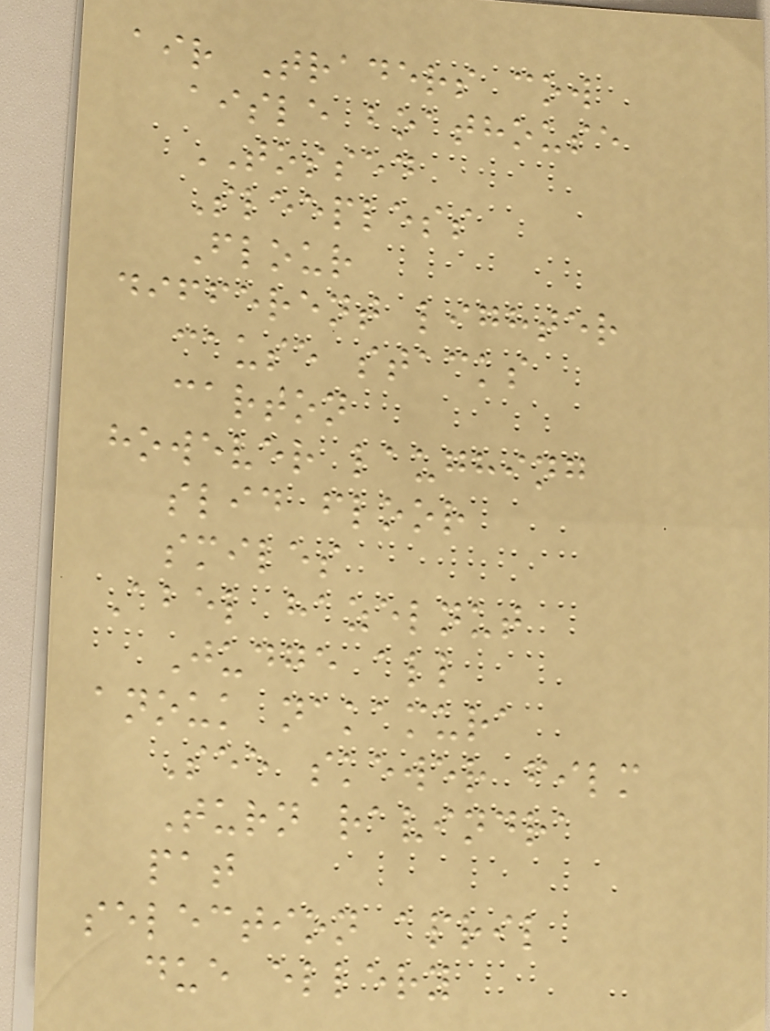air Traders cow
aisle boathouse
TOSSED
Sleepless
Flour
different lighter
cause stacks
carton
however laughing
slid floor
smiles
Abel hazelnut
Judge all
anouk nakamura
See skewer film
Turn ravindra
pat
selection april
due ellery
